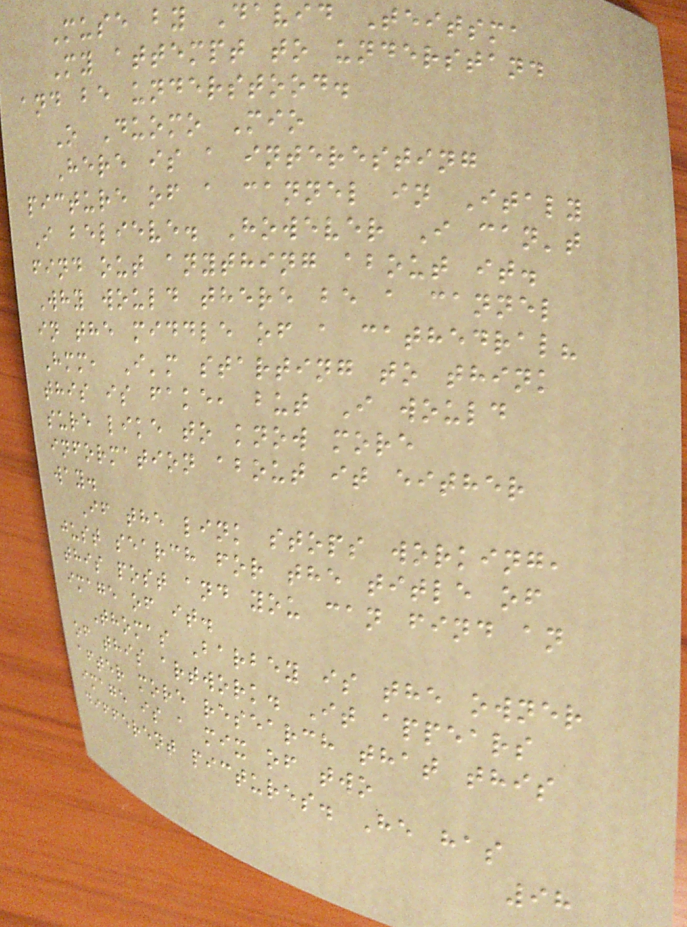Muse by David Teitsma
My attempt to understand
and be understood.
O Duomo Mio
Here is a interesting
picture of a cannel in Italy
I believe. However I can't
find out anything about it.
Why would there be a cannel
in the middle of a cathedral?
Hmm, I'm starting to think
this is fake, but I would
sure like to know more
information about it either
way.
If the link stops working,
just search for the title of
this post and you can find an
image of it.
Thomas Barbey is the owner
of this artwork. It appears
after more research that this
image is a mix of two
different pictures. He has
98
